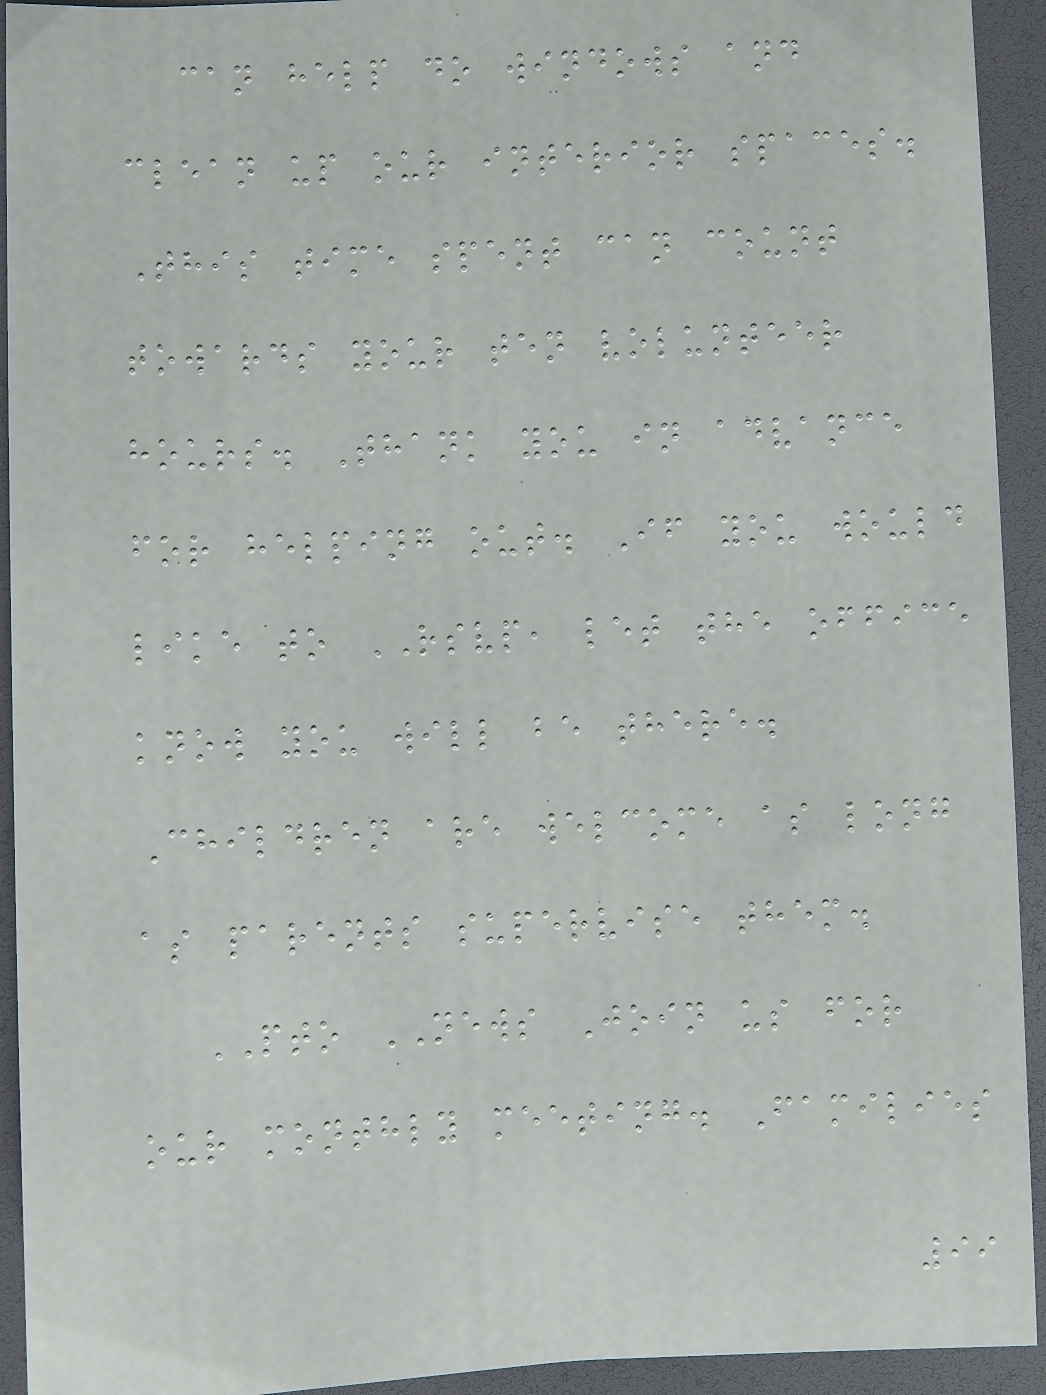can help do windows and
clean up our interior spaces.
This time spent can count
towards your ten volunteer
hours. Thank you in advance
for helping out. If you would
like to RSVP, let the office
know you will be there.
Children are welcome as long
as parents supervise them.
PTO NEWS Join us for
our monthly meeting. Families
99
